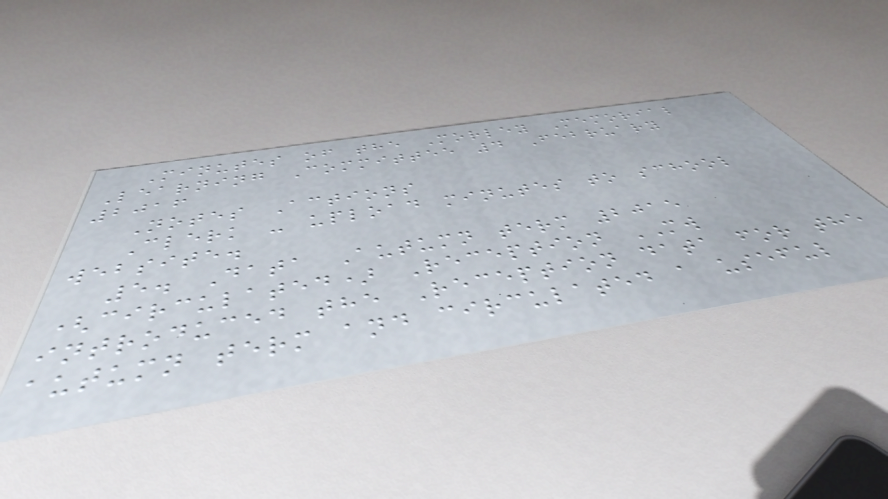Minutes of the Morley Memorial
Learning Committee 4 February
2016
Notes Actions
Clerk - upload minutes to school
website.
5. Data Autumn term 2015
(circulated) Reception MW
introduced the Reception data for the
autumn term and circulated a useful
